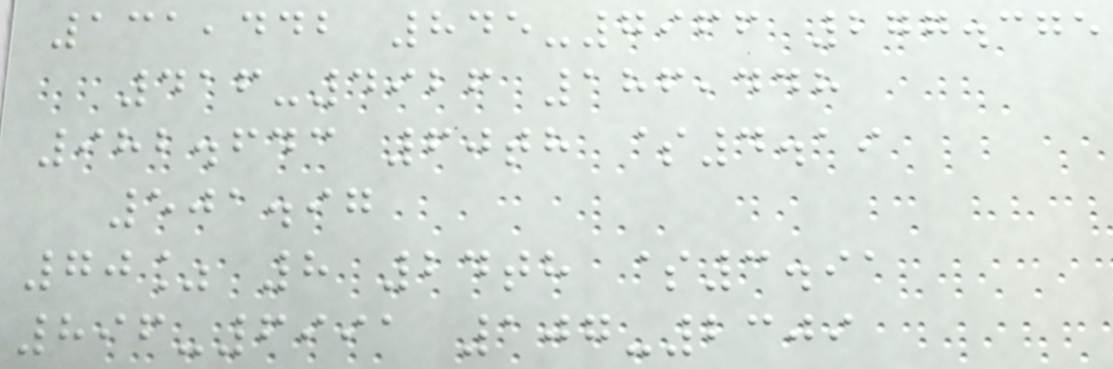131,442 845-7966 277.375
416-4926 186,448
982.643 60th $4.19
501.97
70% 8 24th $3.91
896-6991 107-2309
